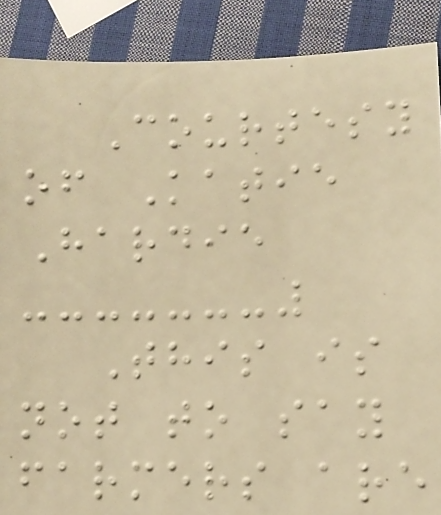Courtesy
of Katie
Hardie
This is
not to say
farmers are
